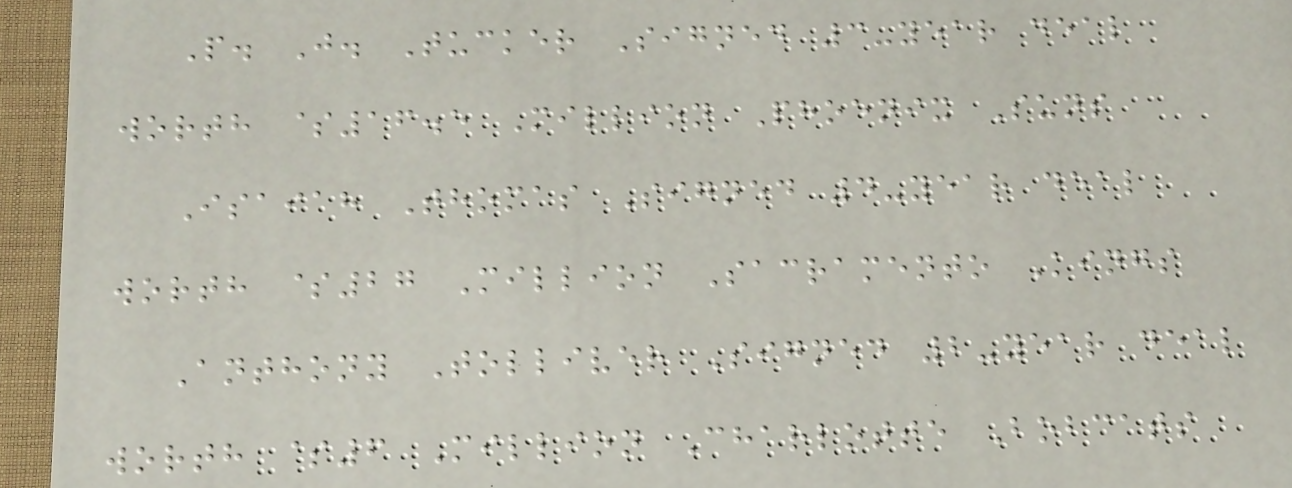P. J. Tucker Signed 3-year deal
worth $16.5 Million Phoenix Suns
Isaiah Thomas Signed 4-year deal
worth $27 Million Sacramento Kings
Anthony Tolliver Signed 2-year deal
worth $6 Million Charlotte Bobcats
